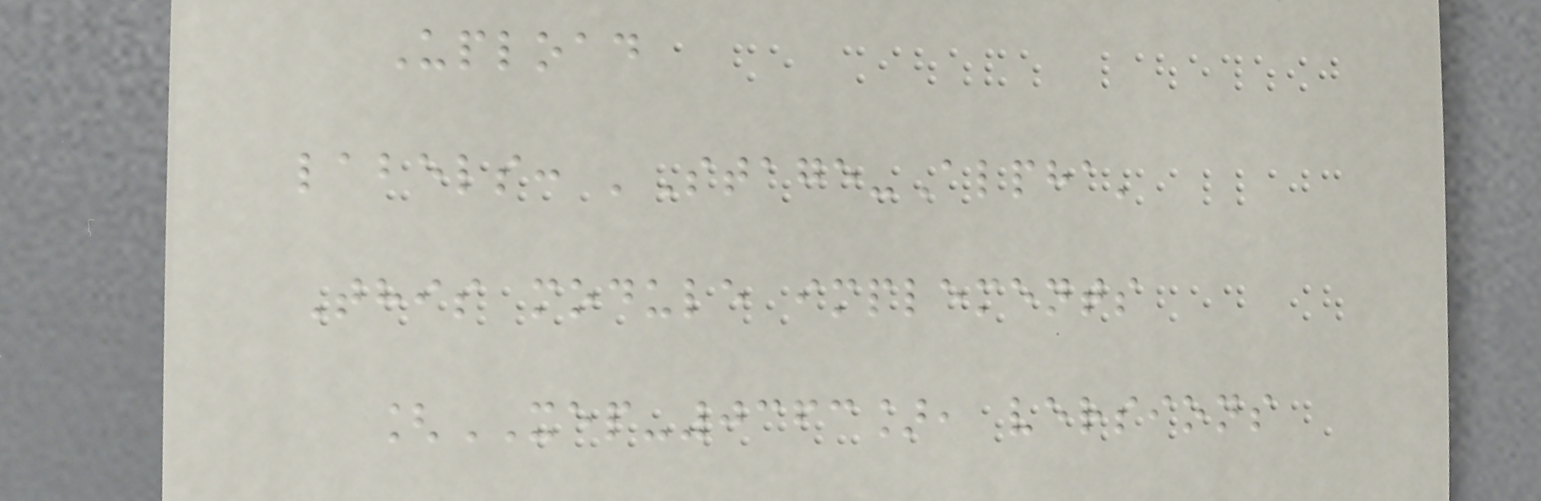Upload
labels: 'Stage-Alpha'
This module implements
[XEP-0363], versions
